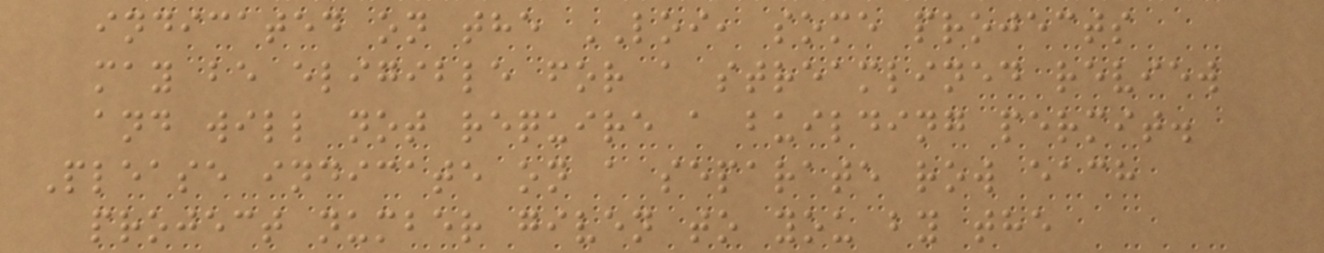indicated on the LOI, some projects
may be eligible for a streamlined review
and will not require a building permit.
Please indicate on a separate row each
project number given to you by the
